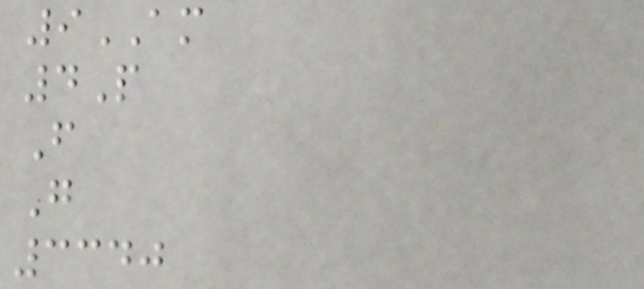9AM
4P
F
G
3340
